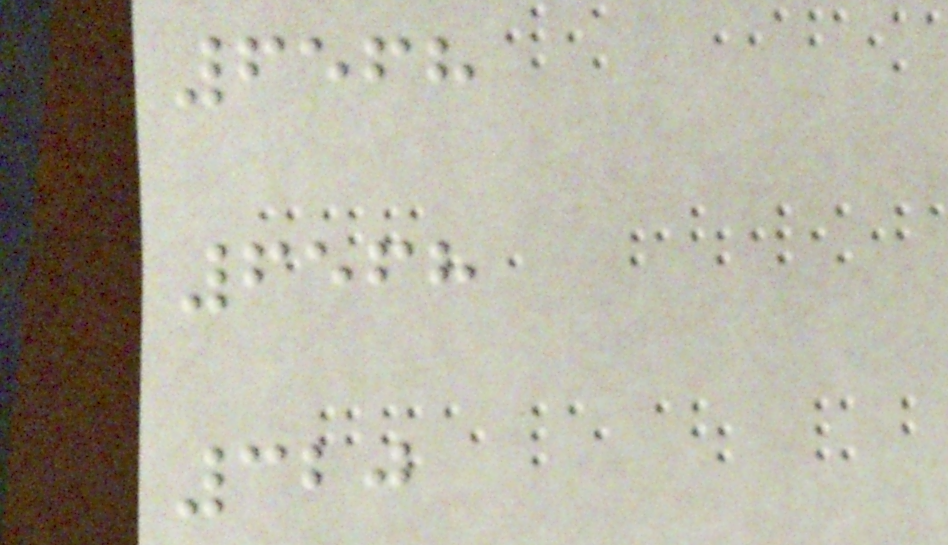6568
6568
320
